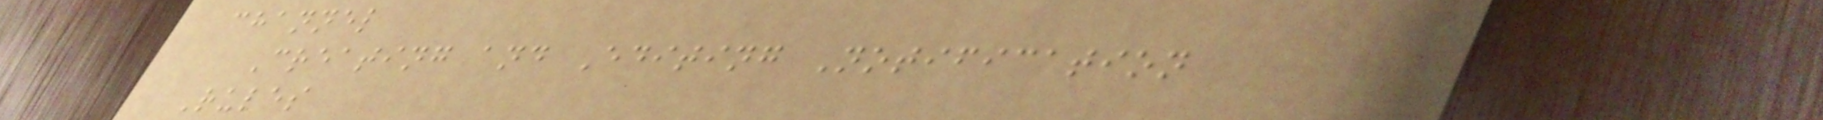channel
Creating and Editing Notification
Rules
